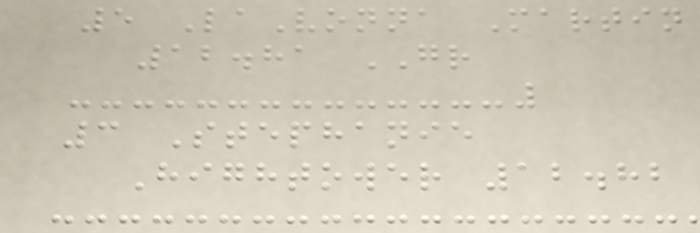5 LaVonna Martin
12.81 GR
3 Stephanie
Hightower 12.82
